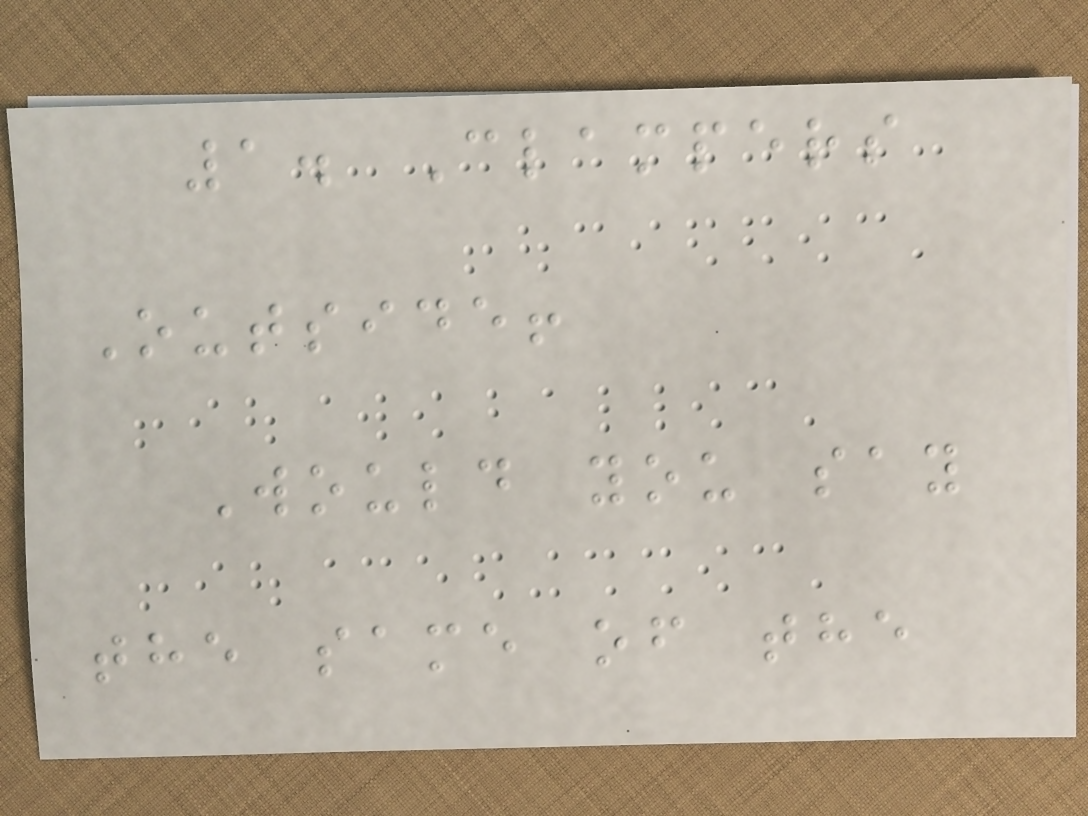1. Clampers
Outside!
Would you say
the same of the
